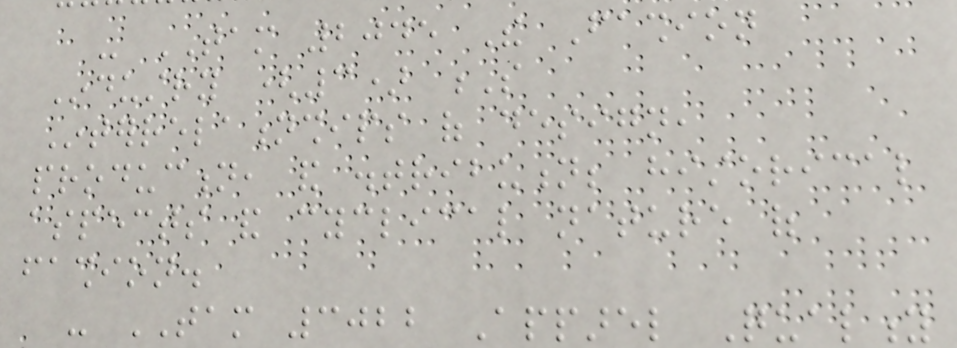- TAM 2045 The Fashion
Industry (3) S
Interrelationships of design,
production, and distribution; historical
aspects and cyclical nature of
fashion.
- TAM 3022 Apparel Quality
